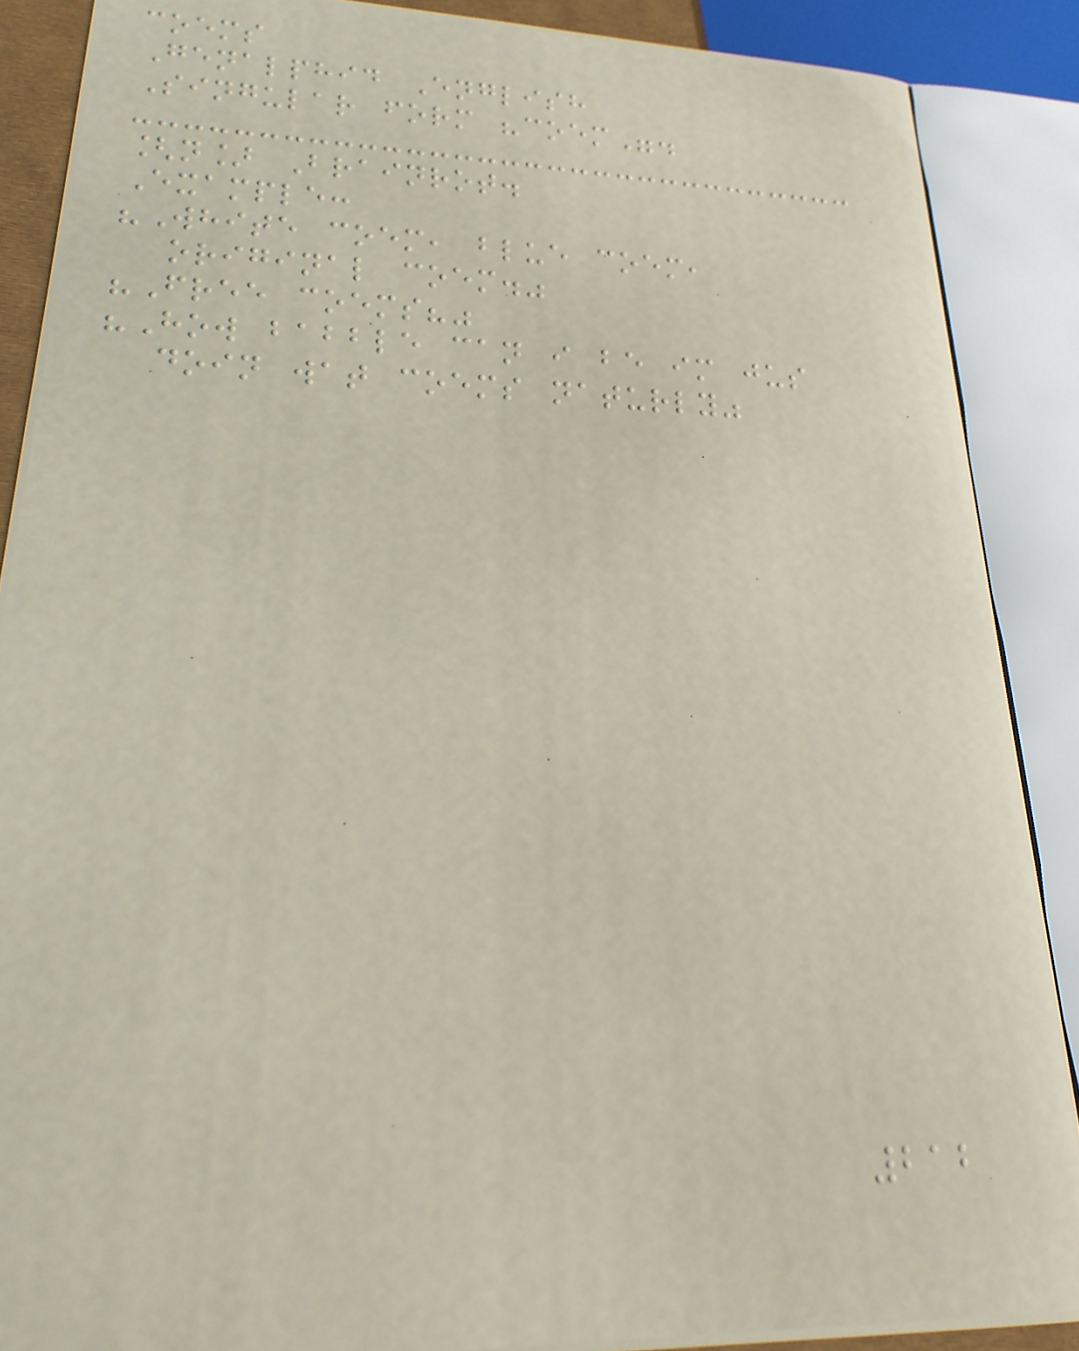coems
Genalphid English
Singular form "coem".
[n] Brainrot.
Example:
"White coem, blue coem,
original coem."
"Free coems?"
"How babble can i be im jus
doin wat coems naturly"
212
